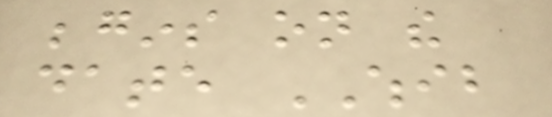begins on the
date WHIB
